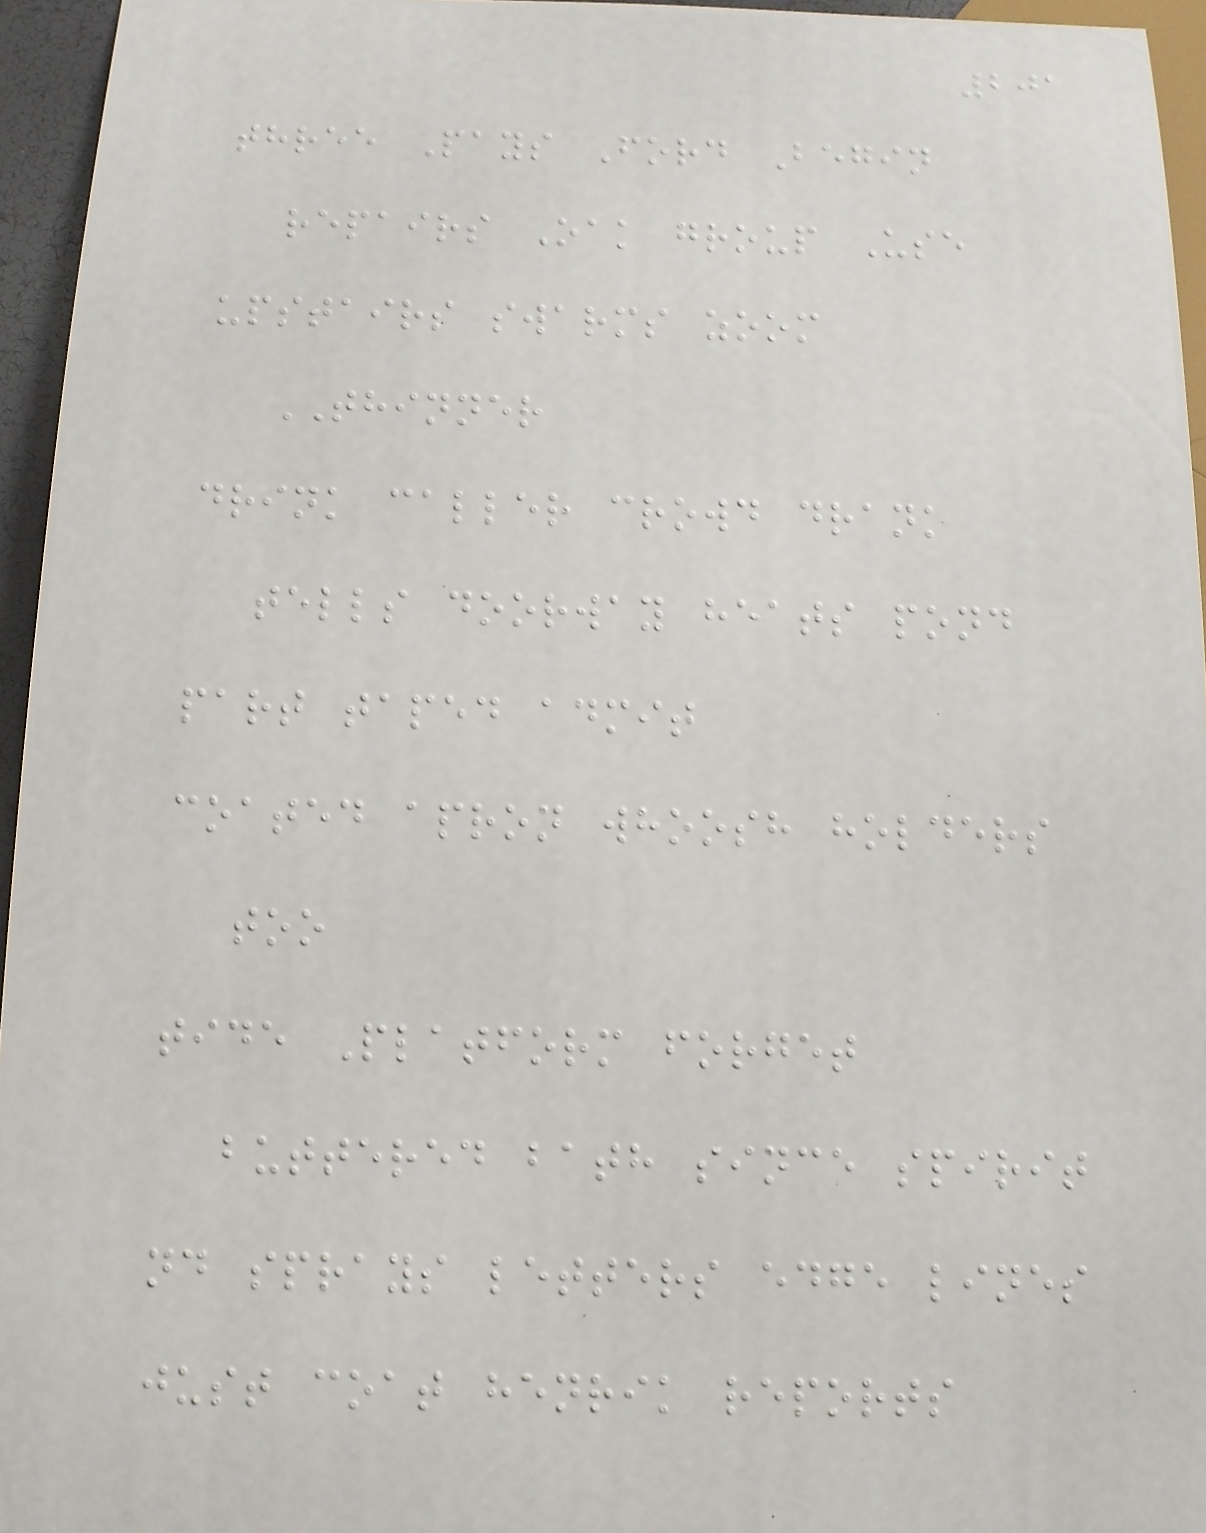201
three Pays Ford Begin
repairs Oak group Use
upstairs swarms zoom
THINNER
drink caller crowd drank
tells doorway heats pond
part taped admit
coated apron whoosh holders
too
tide Platform forget
buttered bath since spirit
nd sprays letters edge lines
just coat henrik reports
